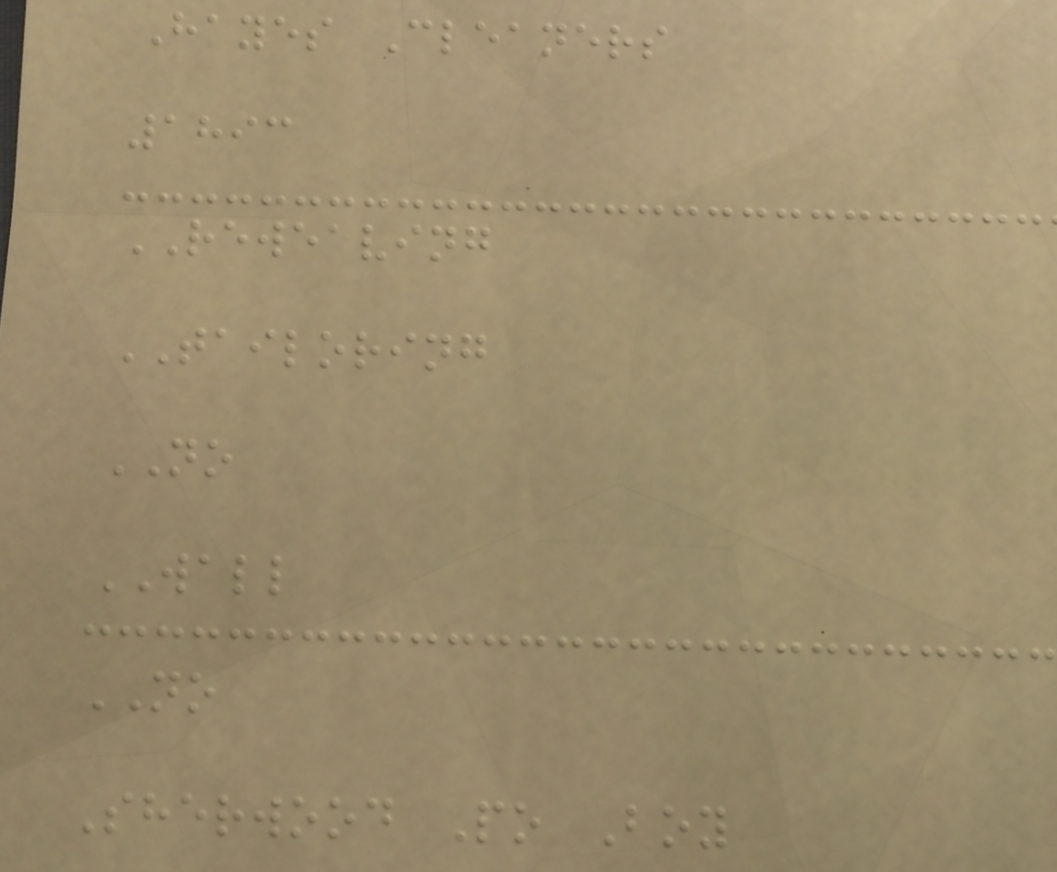Hayes Cleaners
1893
REWEAVING
TAILORING
NO
WALL
NO
Sherwood Po Boy
